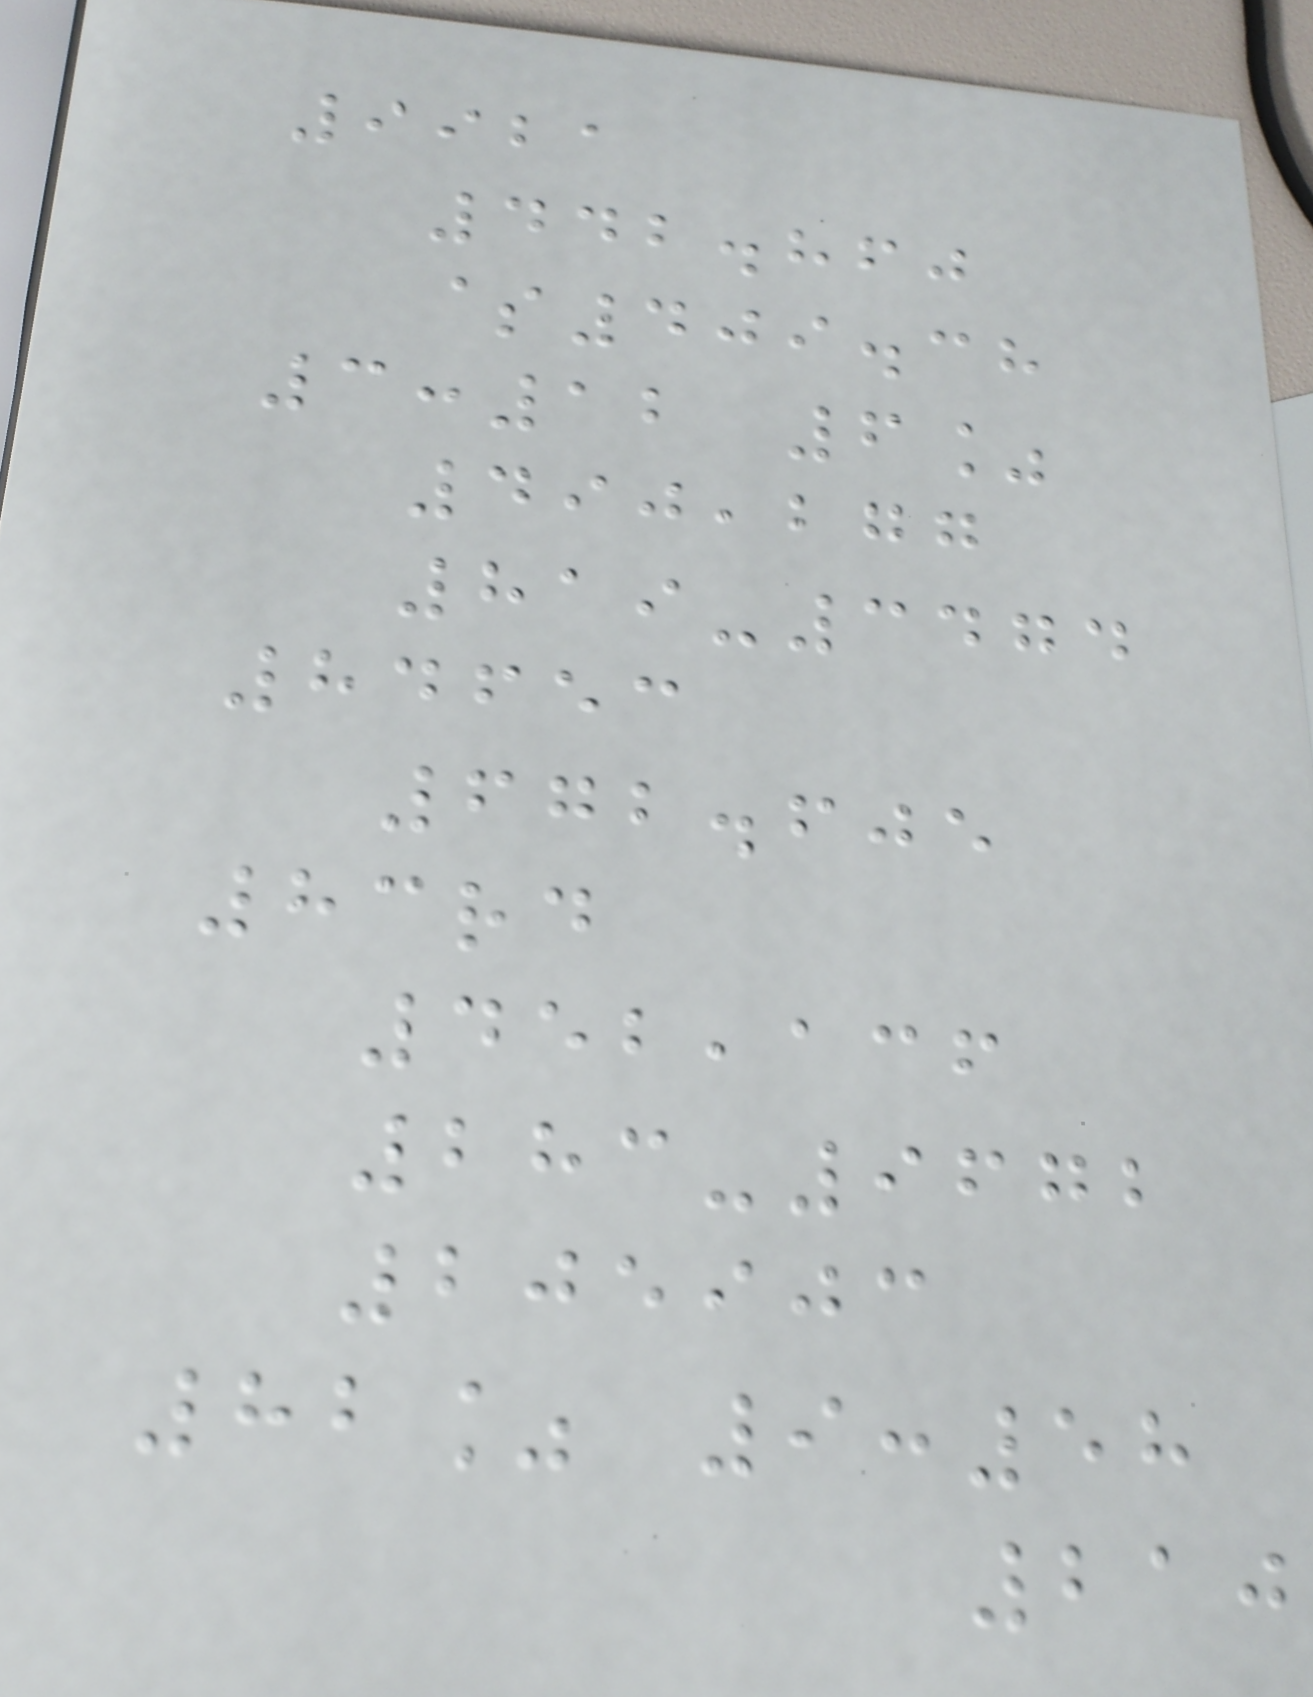9921
442.860
$409.38
3:12 6%
490,277
819-3474
84653
672.605
83rd
452,136
283-9672
205903
82% 9:58
210
